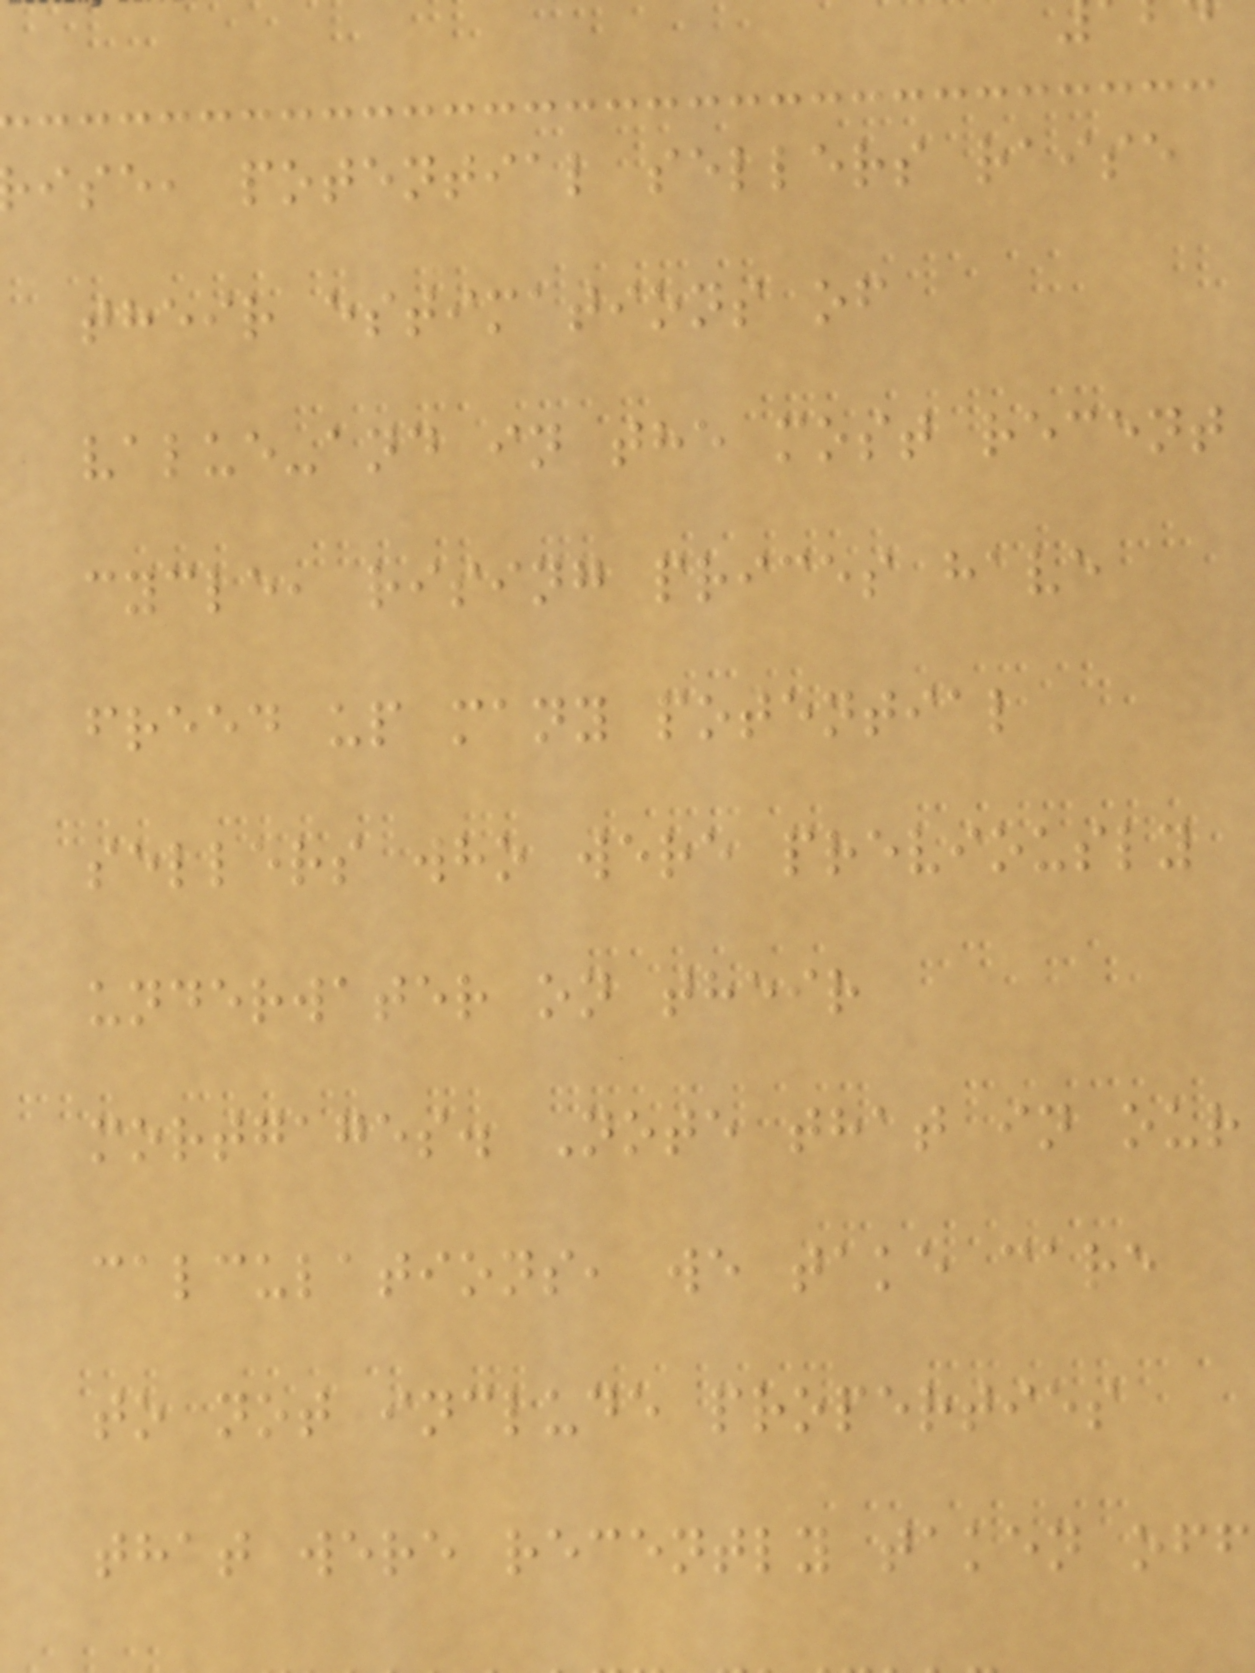ise, potential sellers raise
their estimations of
value-and in the most recent
cycle, rising prices have
freed up many potential
sellers who were previously
underwater on their
mortgages. Note that in our
calculations, we take care
to not include properties
that were recently taken off
